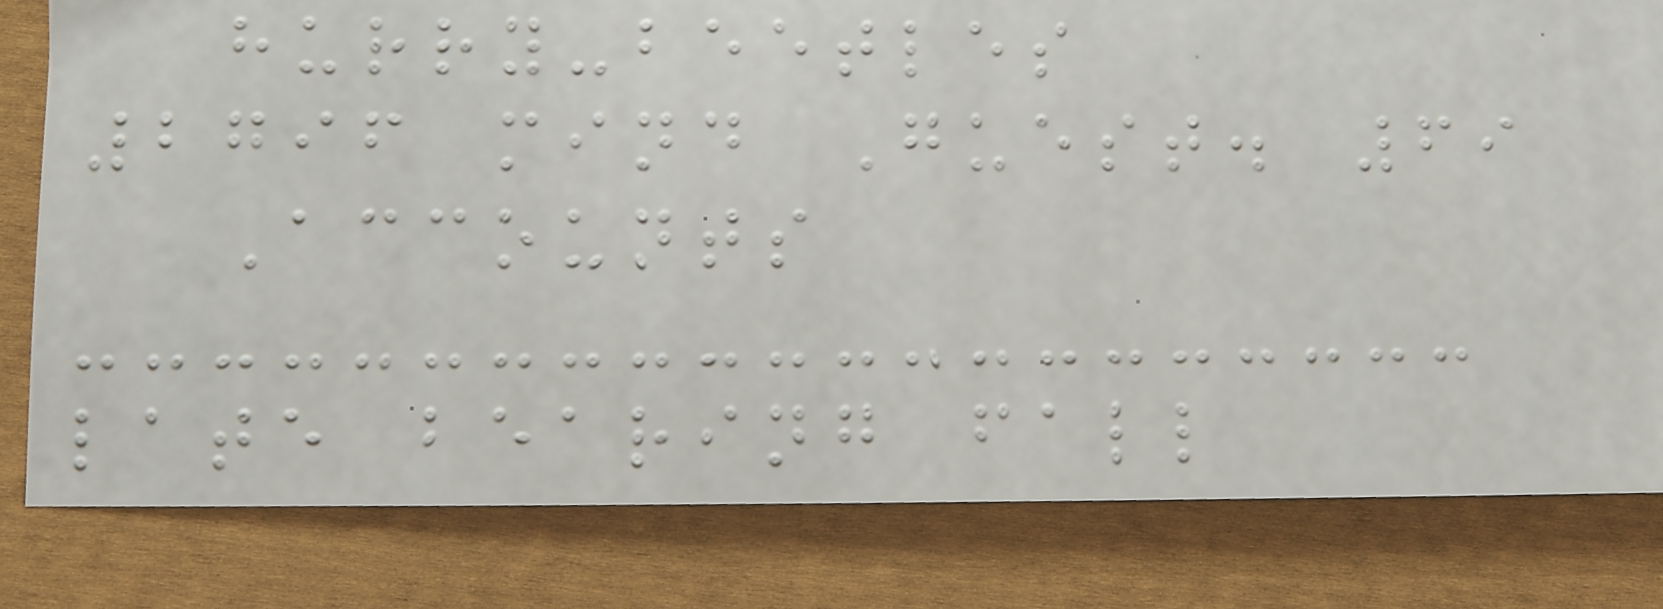hurry-beetles
2796 mind Guest. 69
Accounts
late bearing fall
